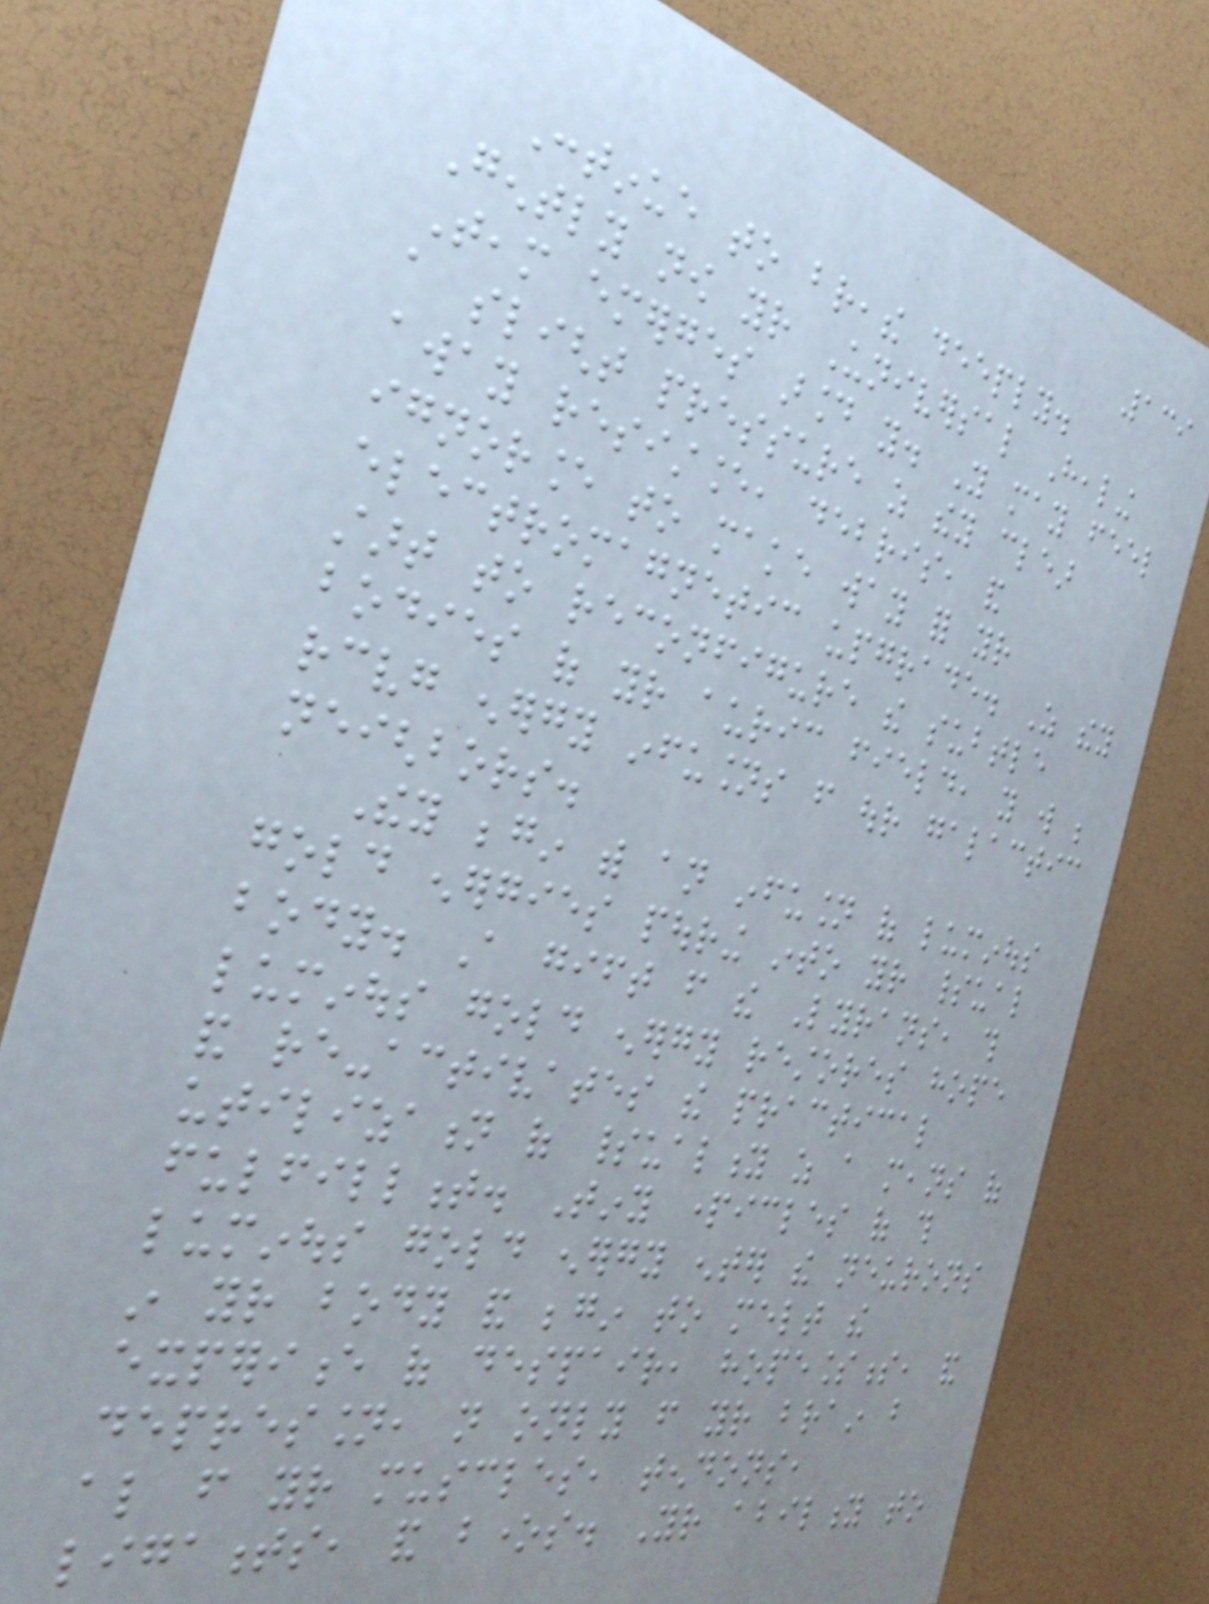139
Continue to breathe deeply.
Gently now your Universal Healing
Team emerges around you. You may feel
a slight pressure as they clear
away resistance, debris, and
ignorance to make way for your
electromagnetic upgrade. As they
start to reconfigure the subtle
bodies of your auric field, you will be
receiving energy infusions from our galactic
neighbors.
They begin with an infusion of luminous
gold energies pouring into your spiritual
body. A gift from the Lyrans, this
luminous gold energy restores hope
and re-activates the practical
utilization of spirituality as a means of
fulfillment. Tiny particles of this
luminous gold energy enter the neurons
in your body and begin to melt the
experience of despair, hopelessness, and
depression, not only from your brain but
also from your muscles, tendons,
ligaments, and bones. Your ability to
